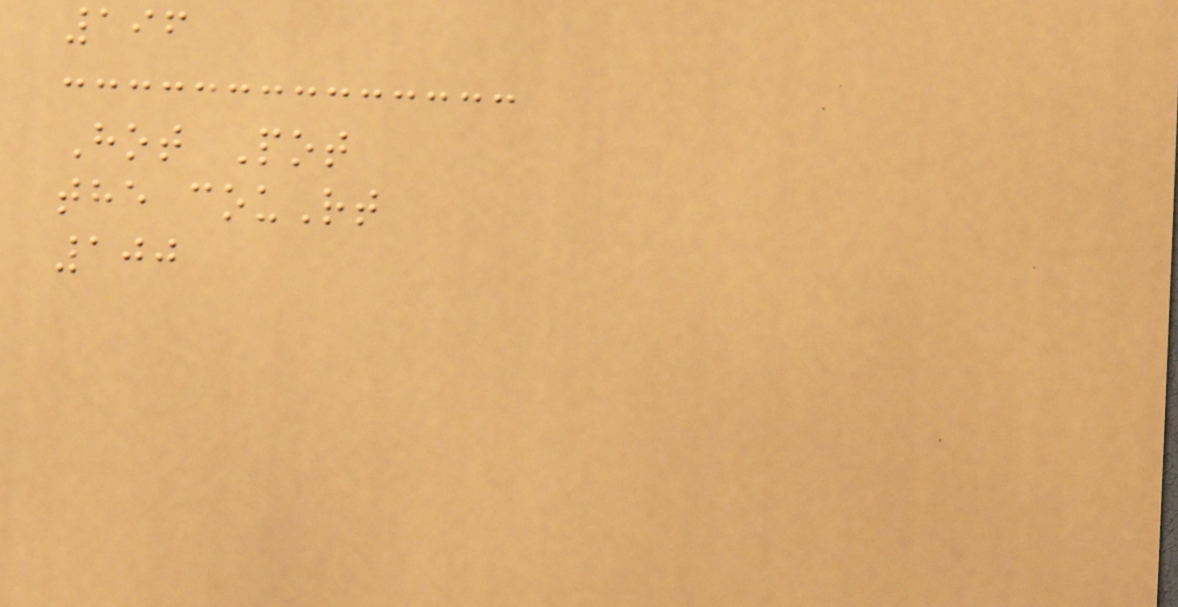196
Hot Pot
the couRt
100
